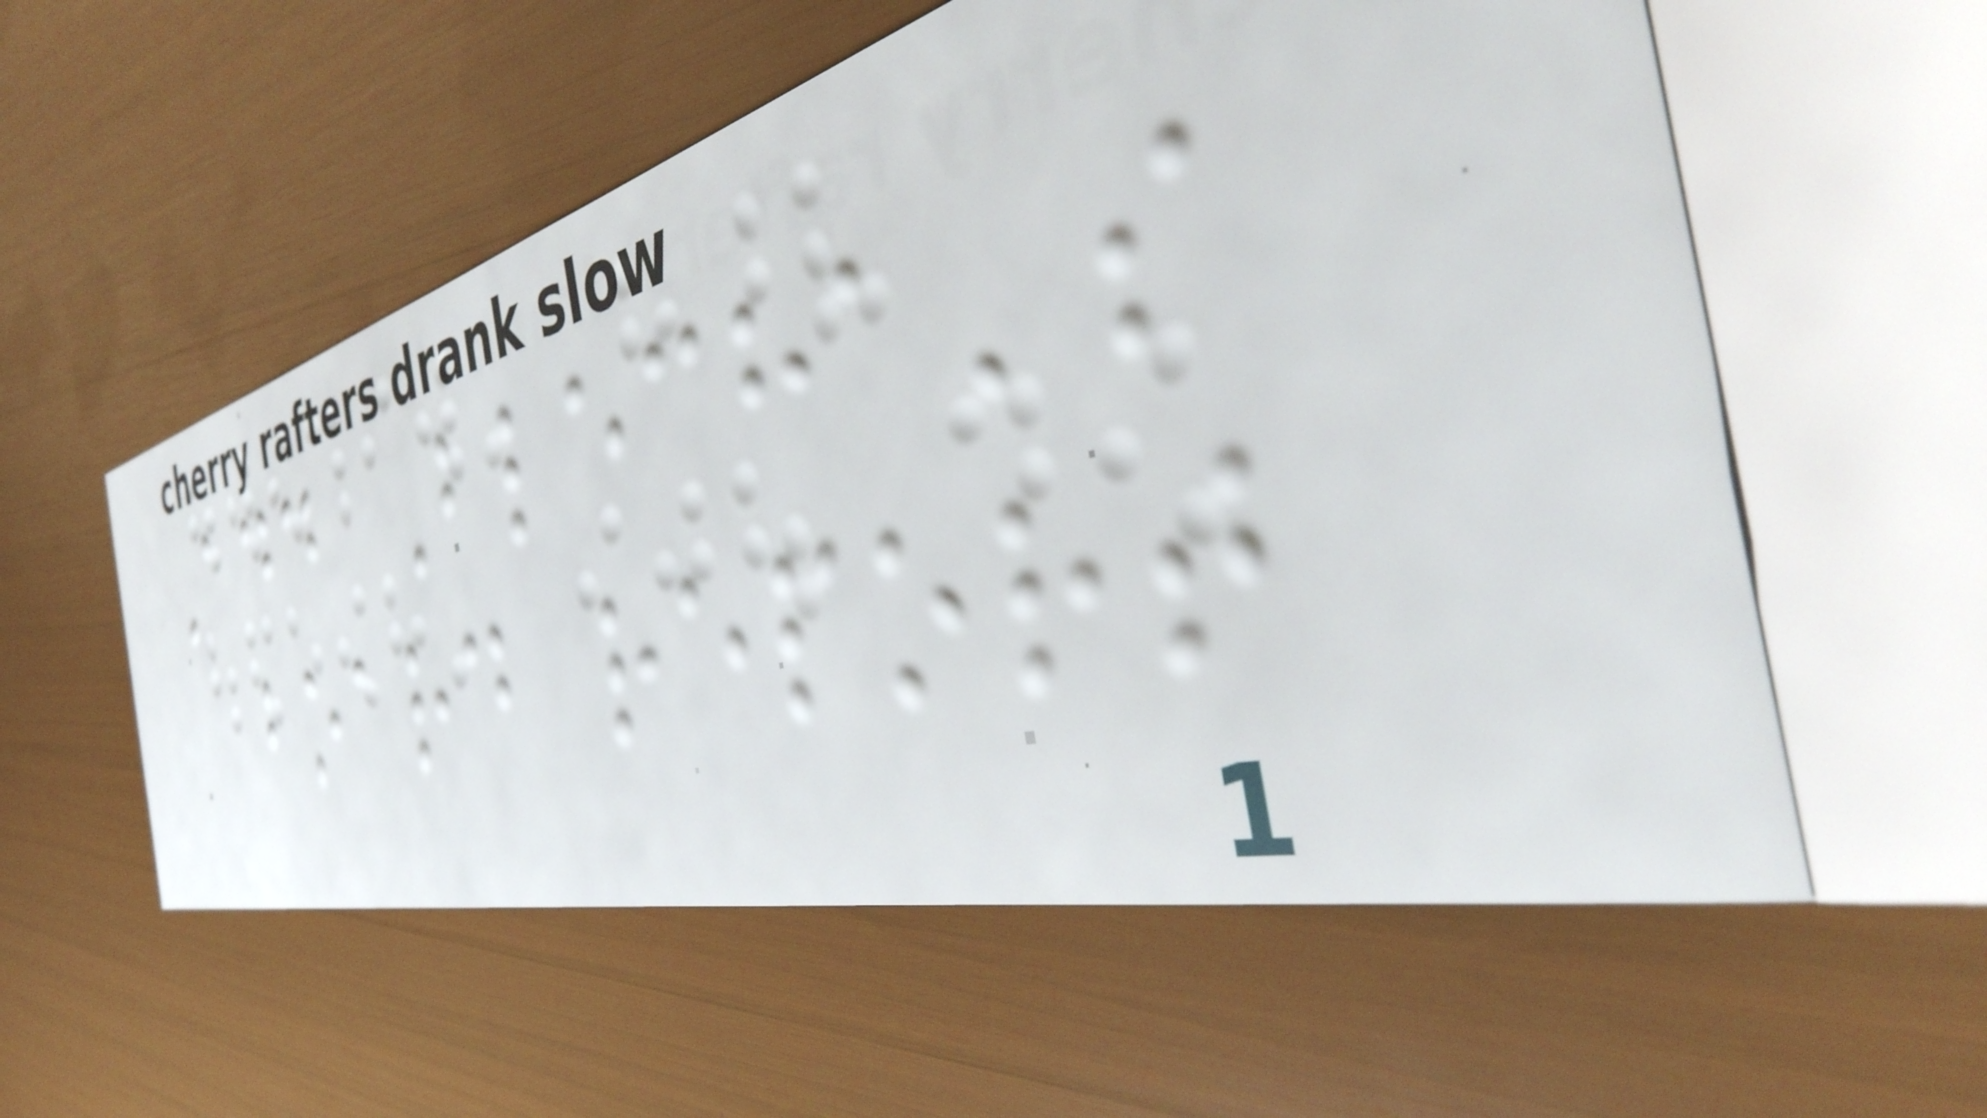Add Blecha's
board report
